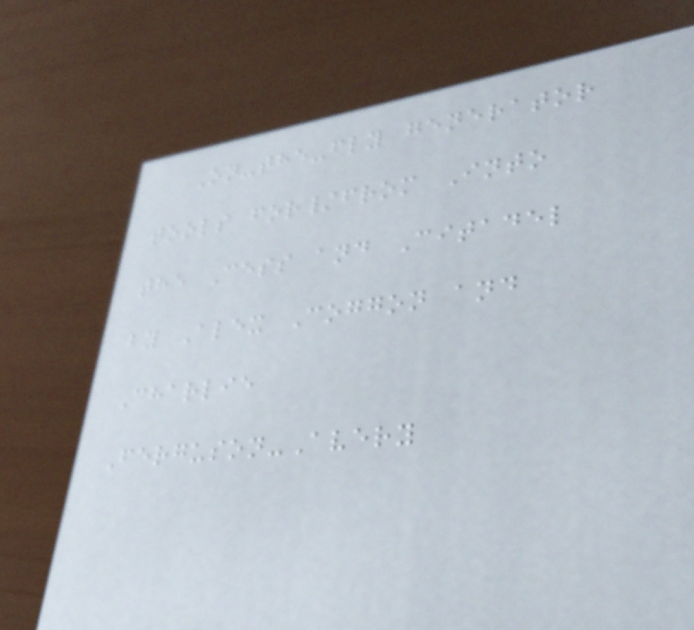On-the-fly generator
tools for/from Into
the Cess and Citadel
by Alex Coggon and
Charlie
Ferguson-Avery
